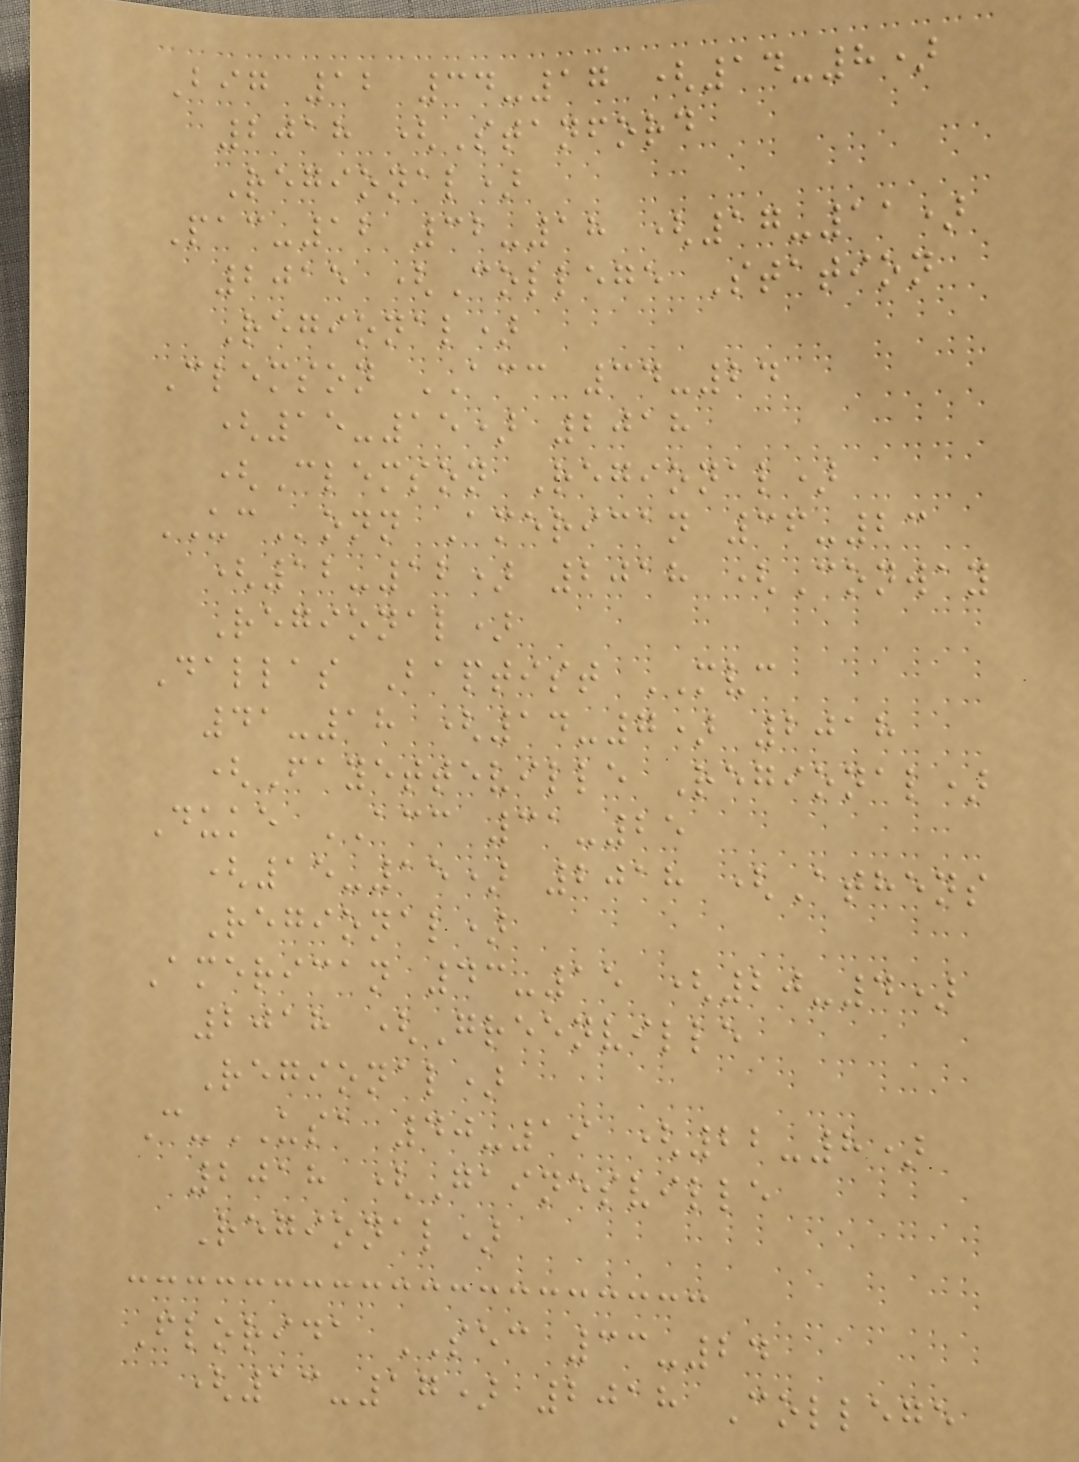Big 12 34-17 (14-8)
2018 (Stanford
Regional)
Pac-12 32-18 (17-11)
2015 (College Station
Regional)
Clemson ACC 34-24
(15-15) 2018
(Clemson Regional)
UConn American 36-23
(12-12) 2018 (Conway
Regional)
Dallas Baptist MVC
41-18 (14-7) 2018
(Fayetteville Regional)
Duke ACC 31-25
(15-15) 2018 (Athens
Regional)
American 43-15 (20-4)
2018 (Greenville
Regional)
C-USA 40-19 (22-8)
2018 (Gainesville
Regional)
Florida SEC 33-24
(13-17) 2018 College
